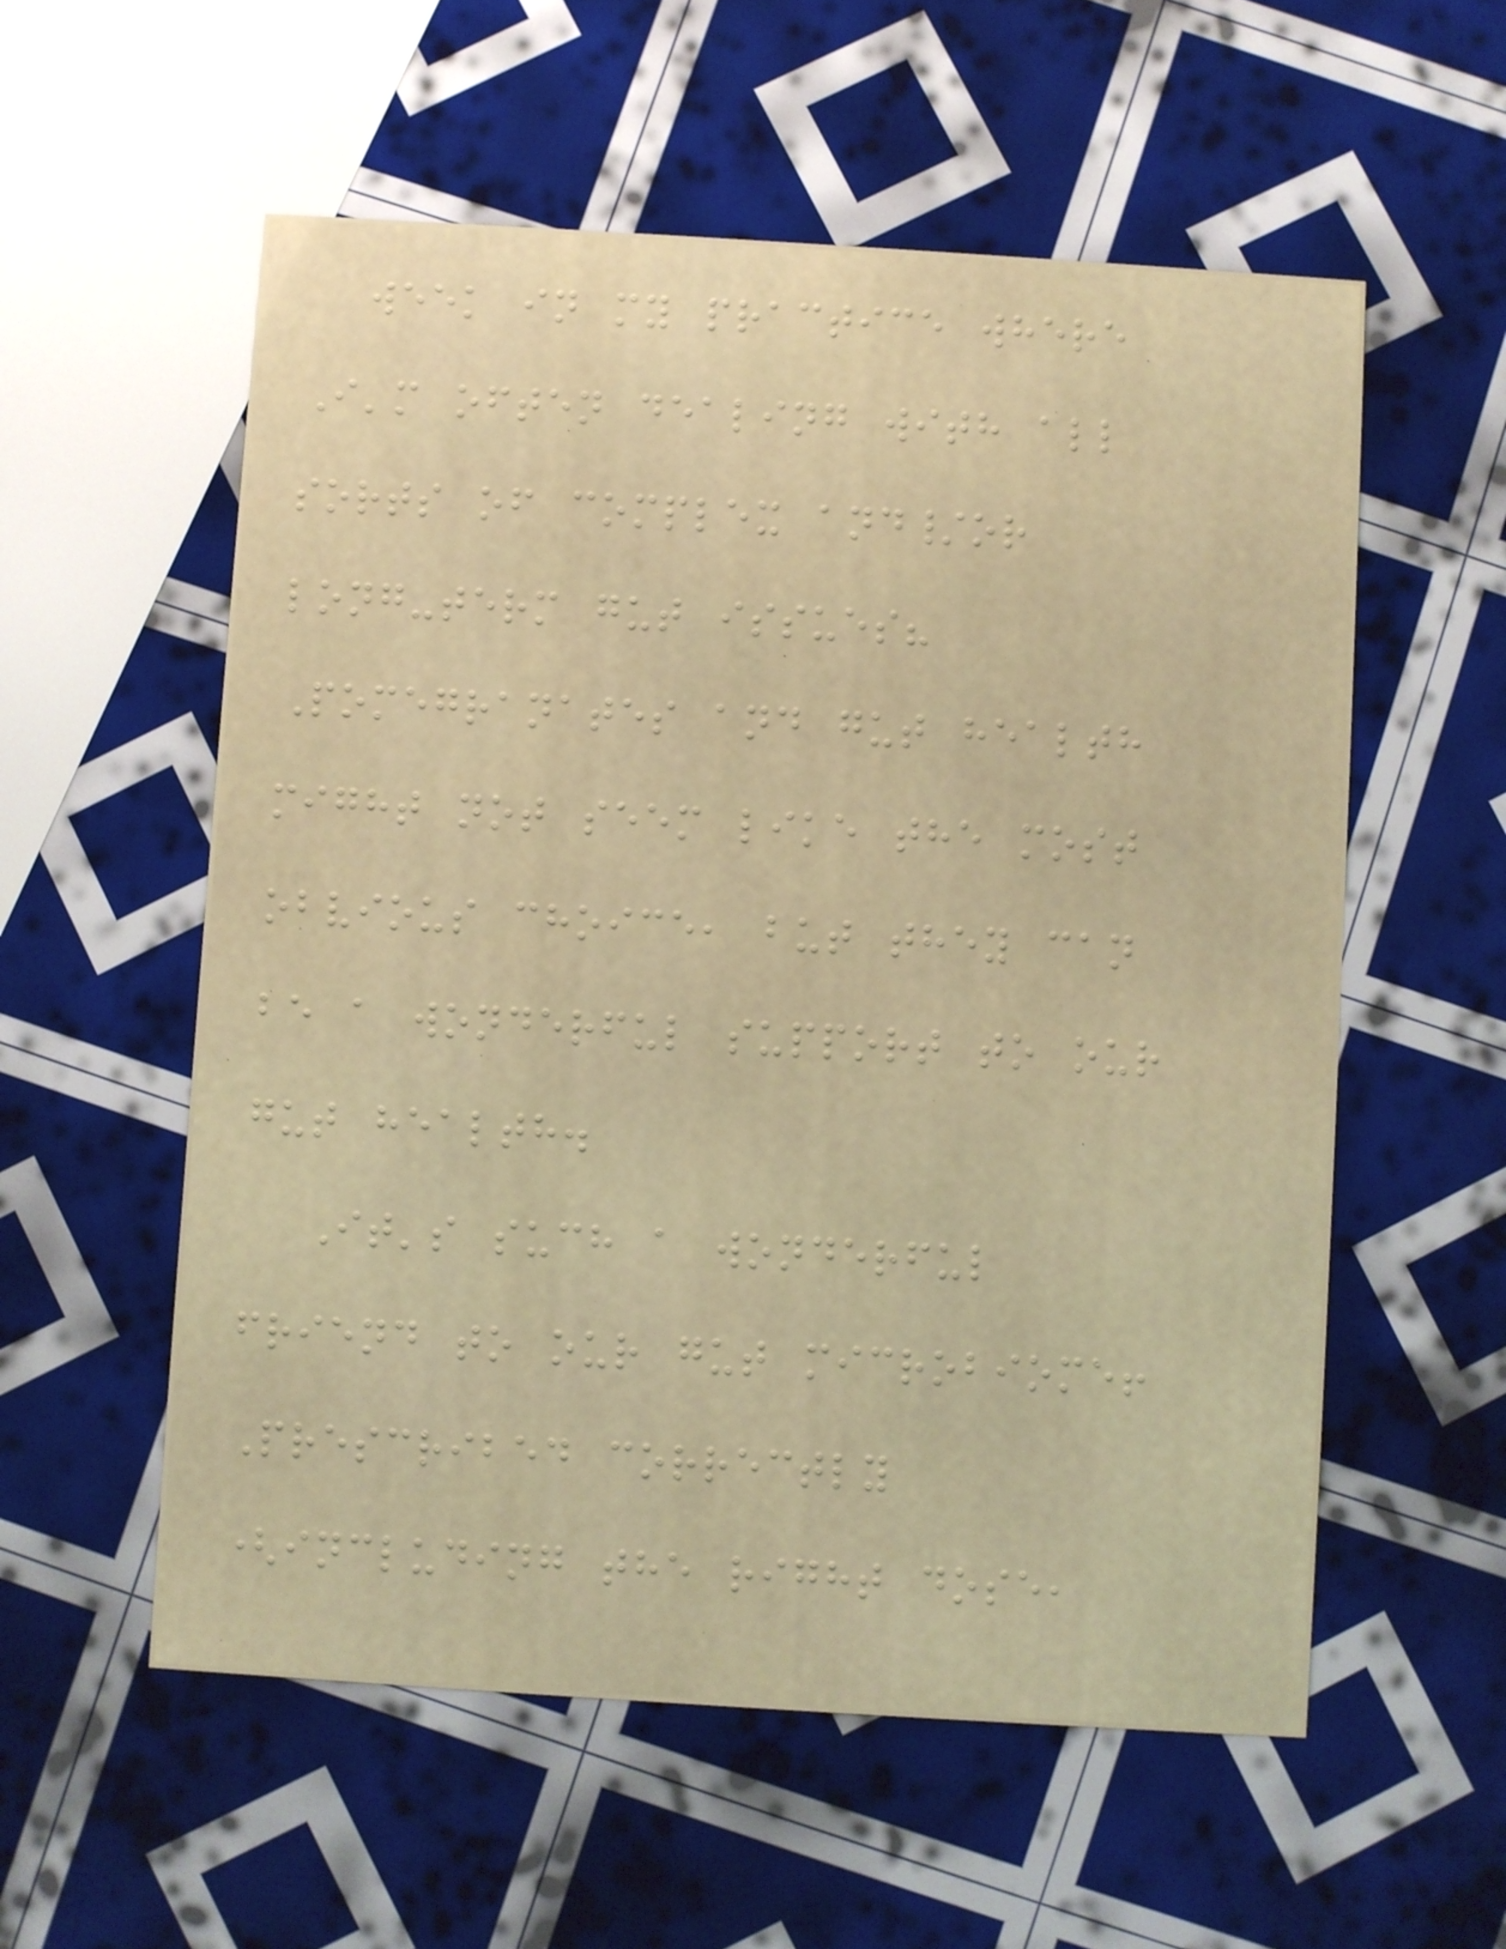week in my practice where
I'm often dealing with all
sorts of complex and/or
long-term gut issues?
Pomegranates and gut health
might not seem like the most
obvious choice, but they can
be a wonderful support to our
gut health.
It's such a wonderful
friend to our gut microbiome!
Prescribed correctly
(including the right dose,
